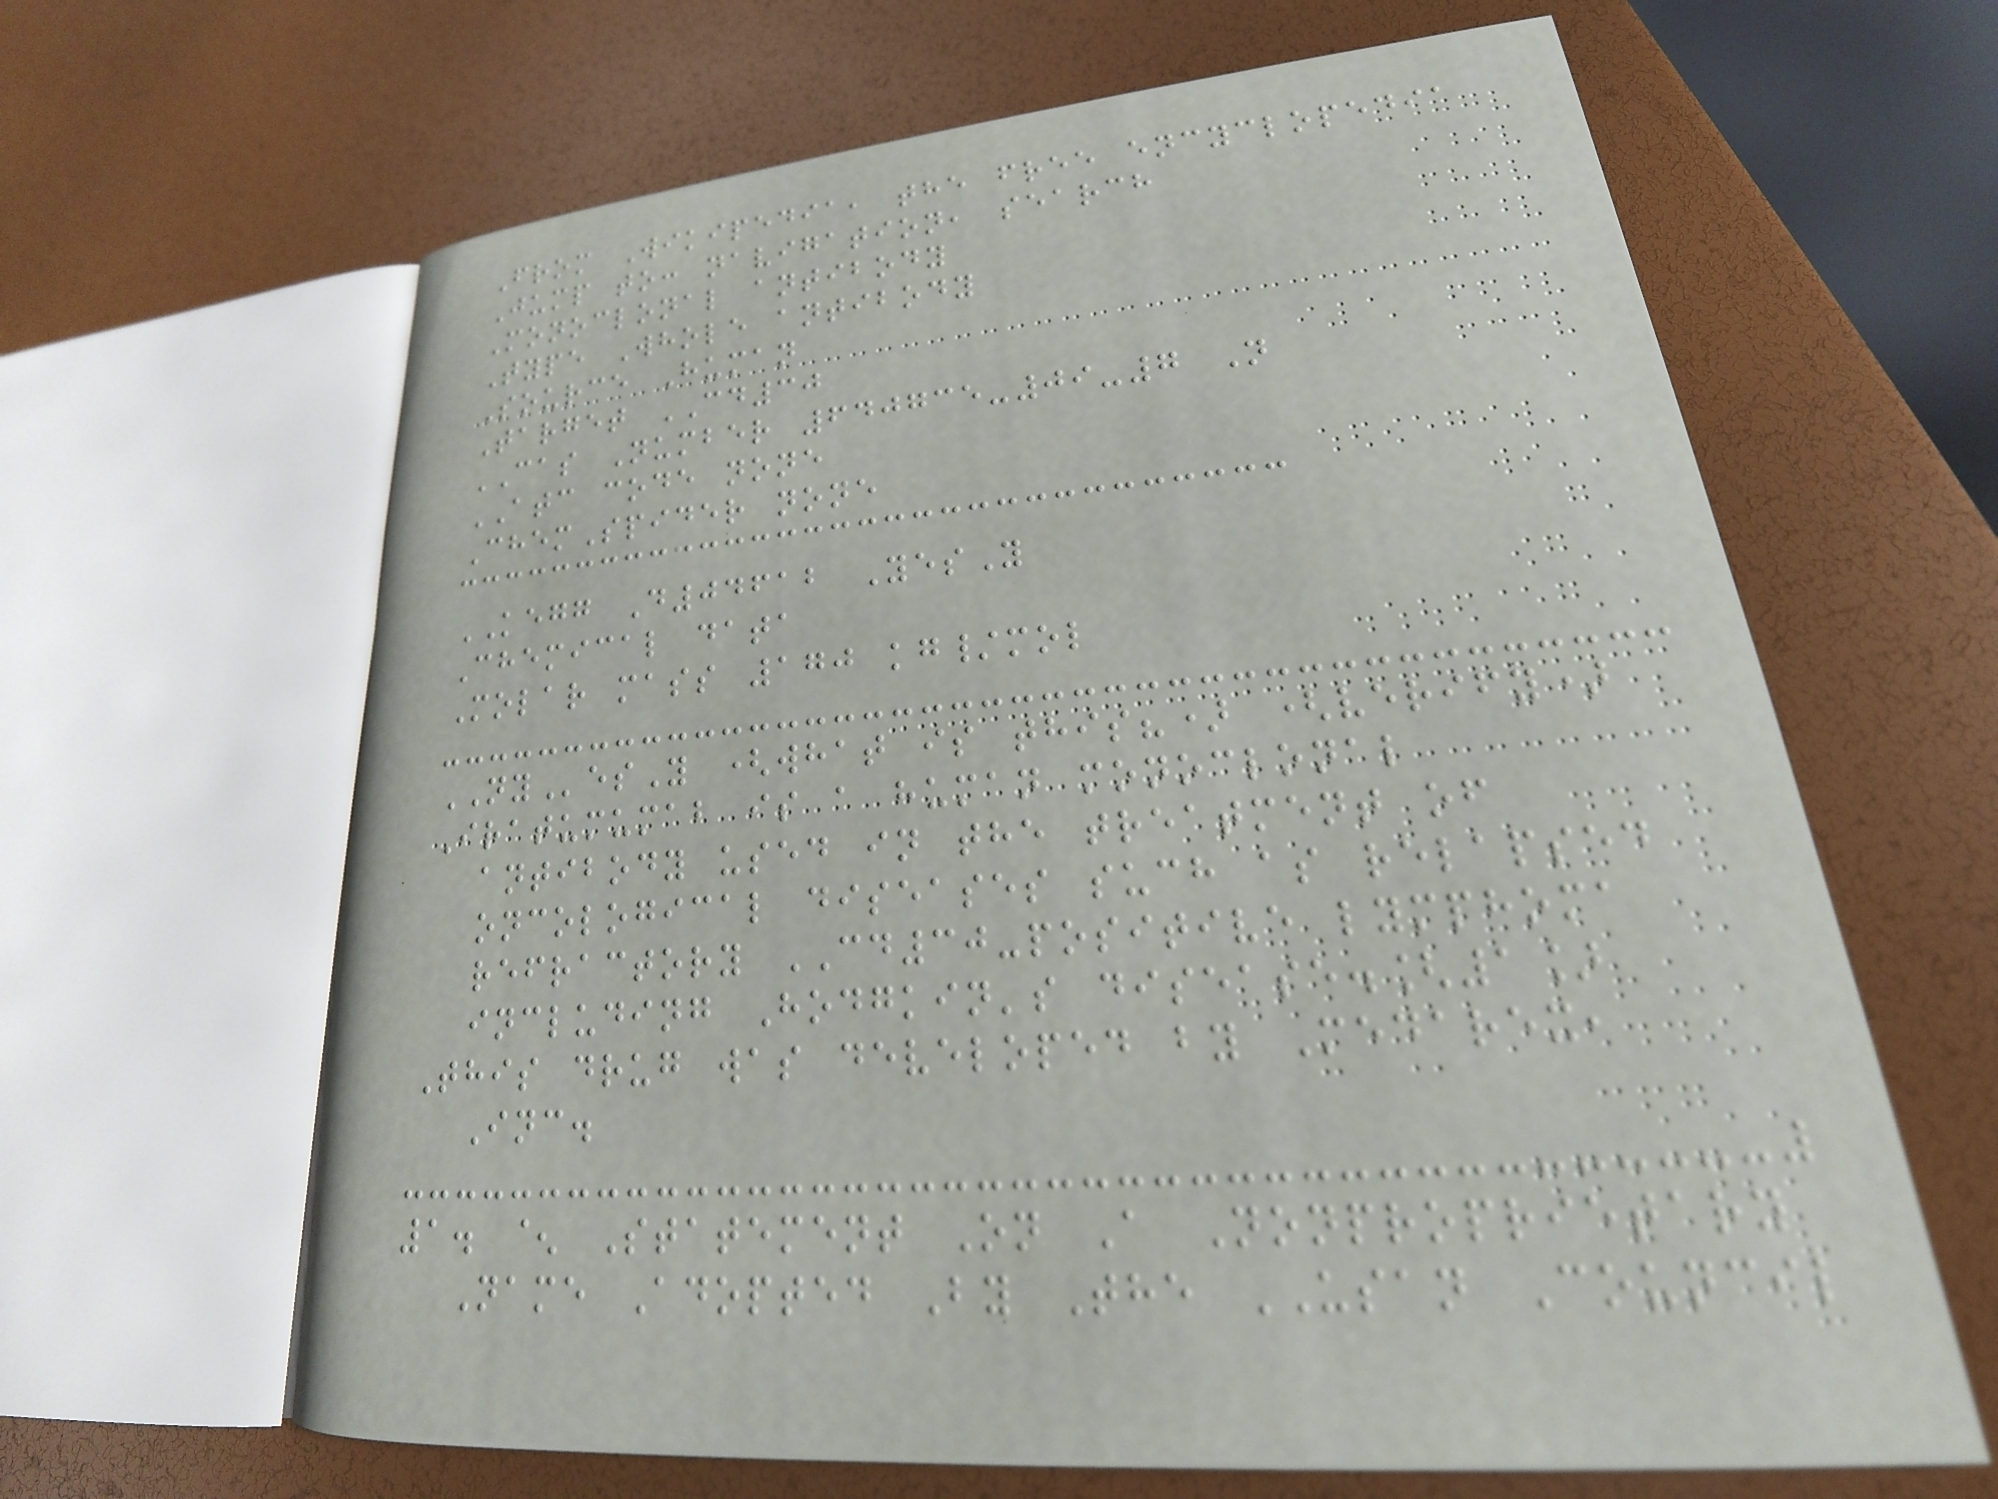From Wikipedia, the free encyclopedia
Jump to: navigation, search
Monoclonal antibody
Type Whole antibody
Source Human
Target CD30
CAS Number 640735-09-7 N
ATC code none
ChemSpider none
KEGG D04612 YesY
Chemical data
Molar mass 170 kg/mol
NYesY (what is this?) (verify)
Iratumumab is a human monoclonal
antibody used in the treatment of
oncological diseases such as relapsed
refractory CD30-positive lymphoma
including Hodgkin's disease.[1]
This drug was developed by Medarex,
Inc.
1. ^ Statement On A Nonproprietary
Name Adopted By The USAN Council
